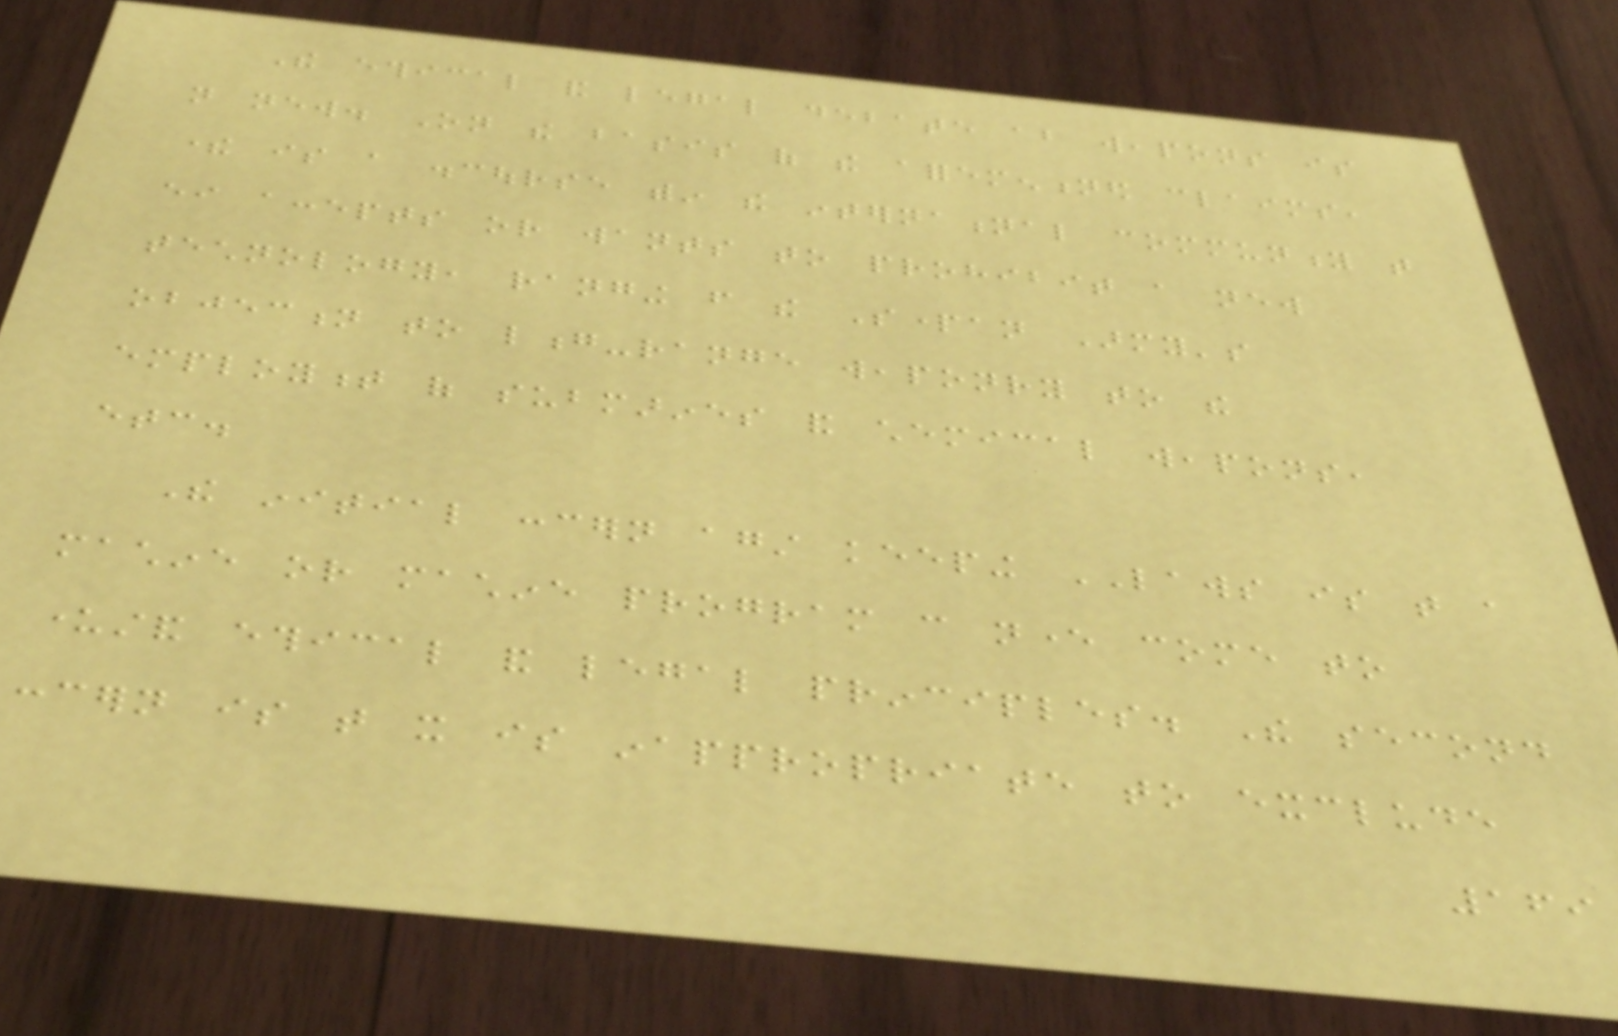The ethical and legal debate about weapons is
not new. On the basis of the aforementioned claims,
there is a discourse within the international community that
either accepts or wants to prohibit a new
technology, ranging from the Spartan Army's
objection to long-range weaponry to the
employment of submarines and chemical weapons,
etc.
The initial concern against keeping LAWS is that a
machine or machine program can never come to
understand ethical and legal principles. The second
concern is that it is inappropriate to exclude
169
